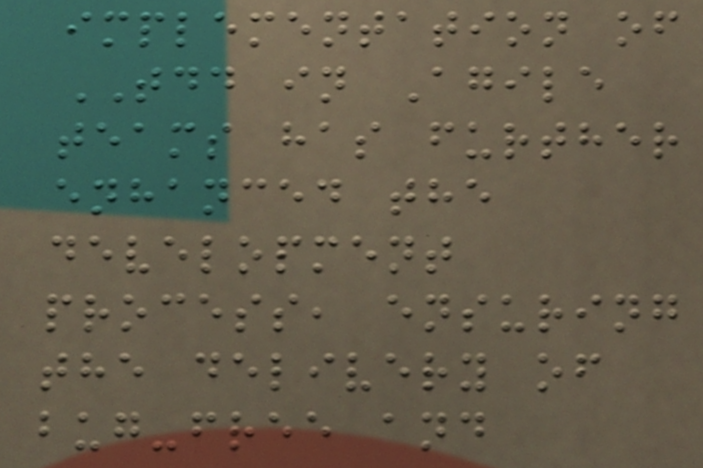implementation of
TDD in Agile
teams has further
enhanced the
development
process, ensuring
the delivery of
bug-free and
